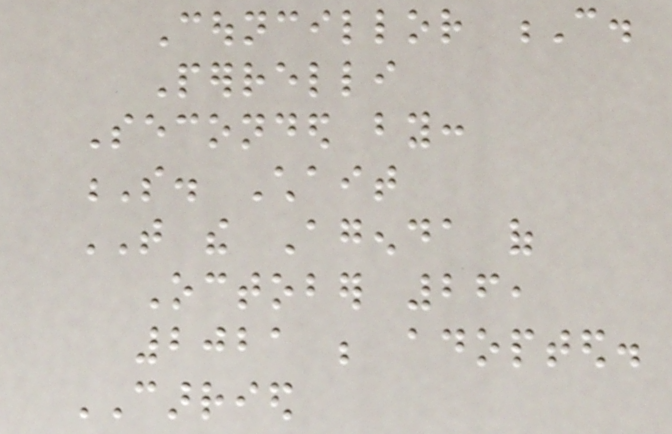Councillor C.
Perrelli
Seconded by:
S. Chait
THAT the Agenda of
October 26,
2021 be adopted.
CARRIED
